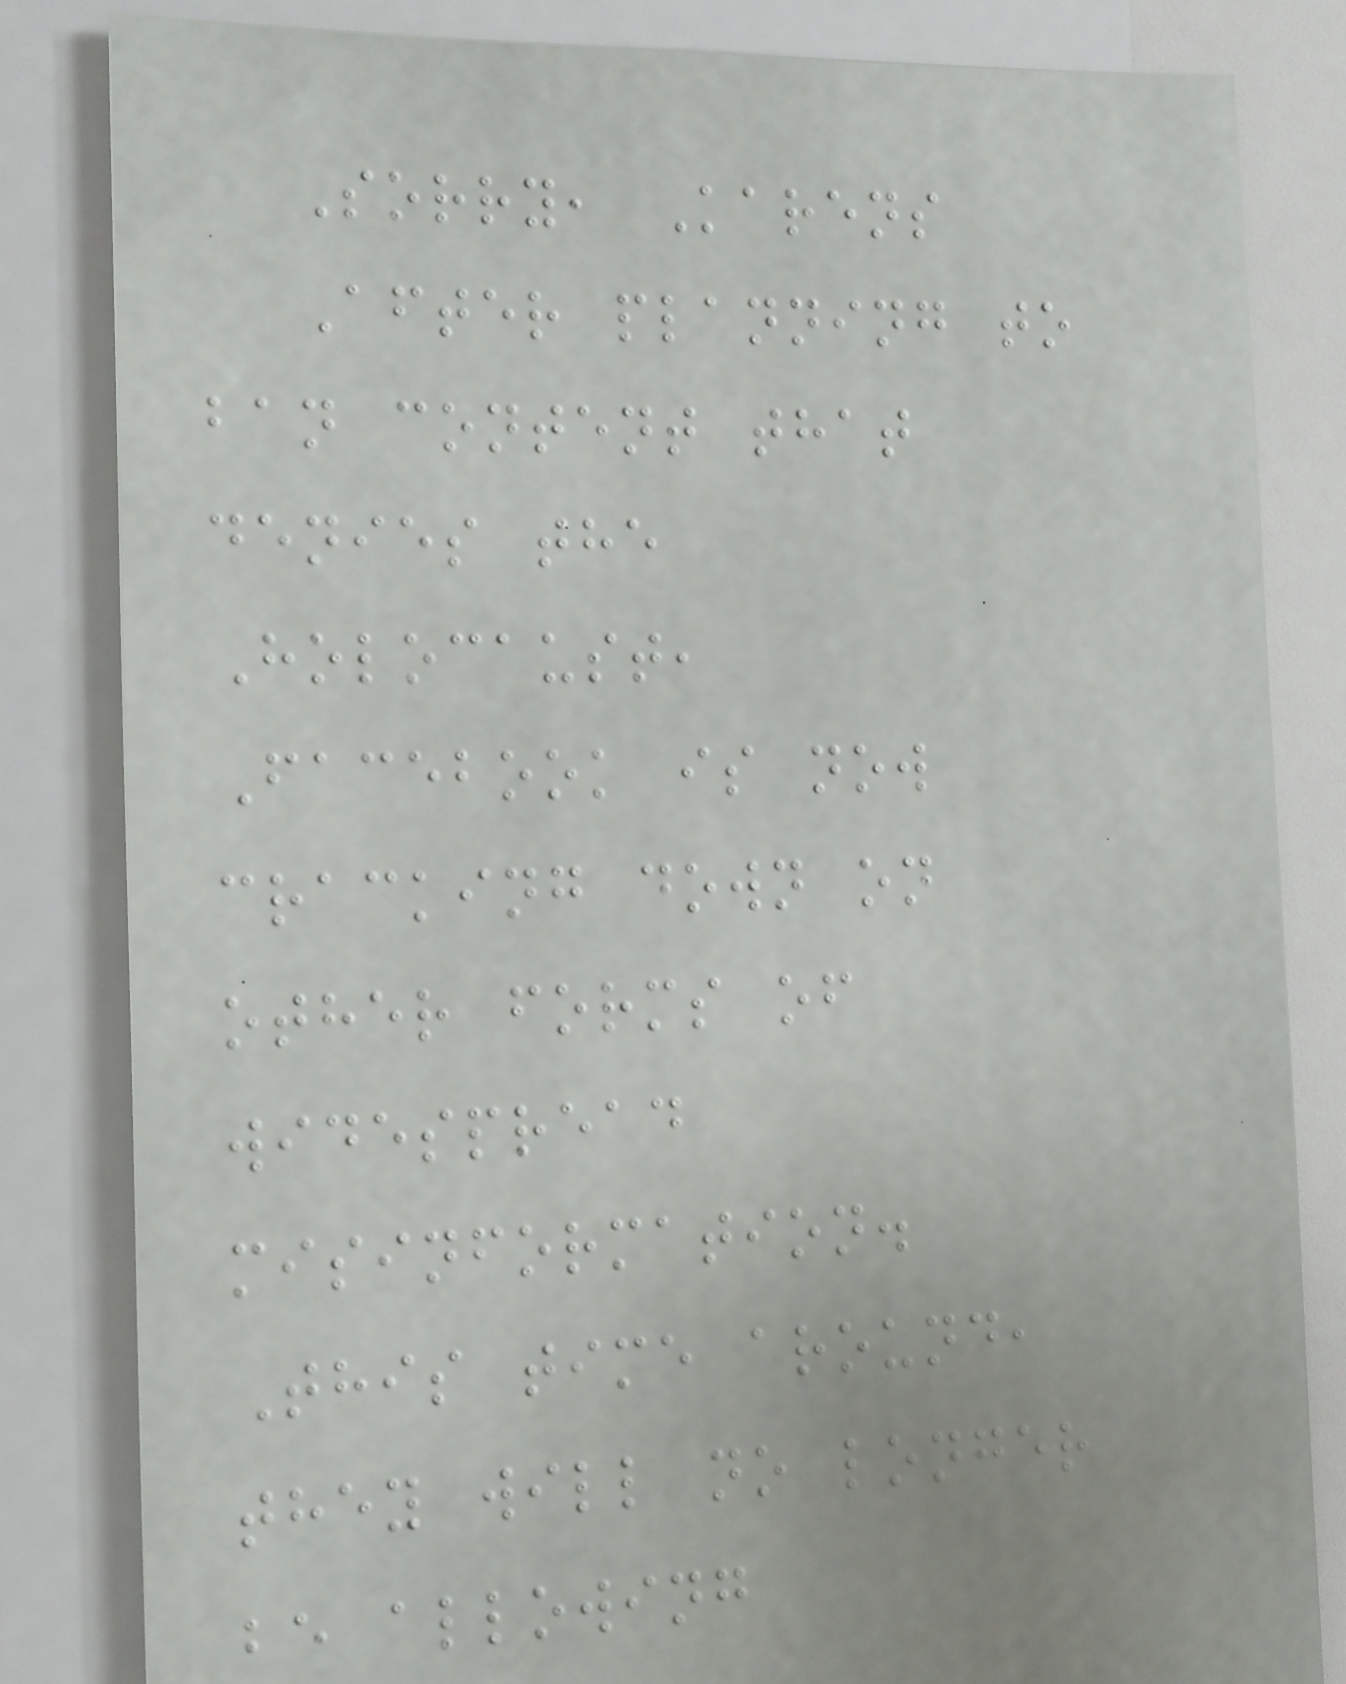Sorry, Karens
After planning to
ban content that
denies the
Holocaust,
Facebook is now
cracking down on
other forms of
widespread
misinformation.
This time around,
they will no longer
be allowing
